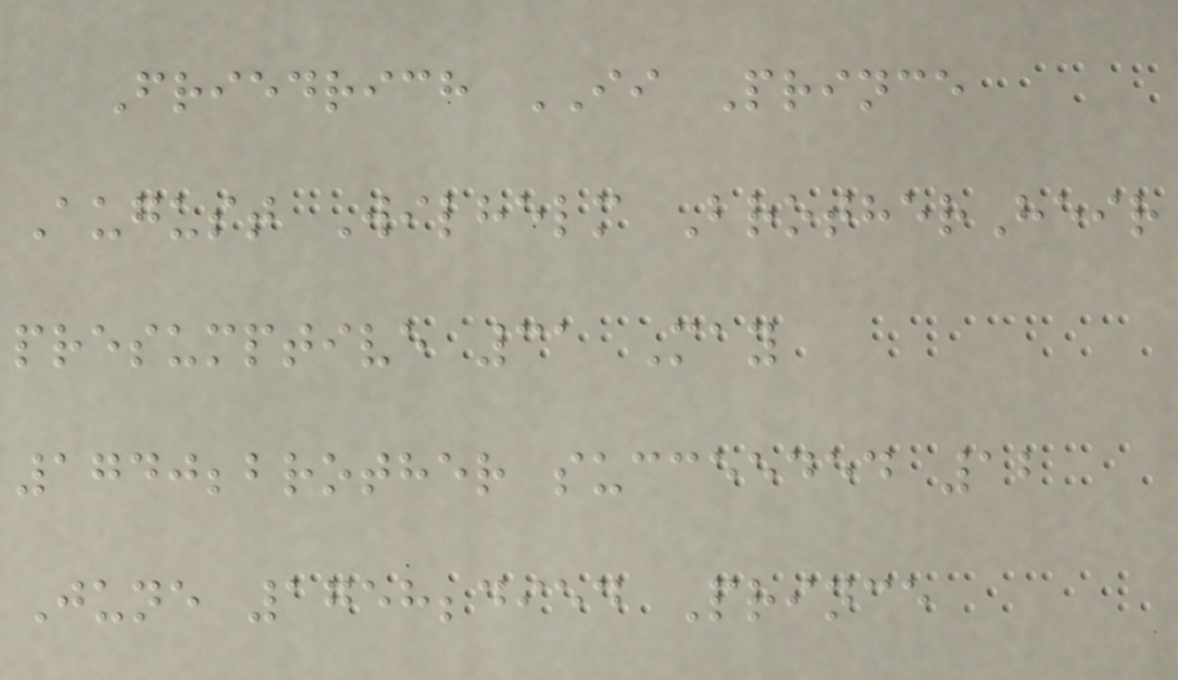Friedrich II Prince
August Wilhelm BrotherHeir
presumptive 31 May
1740;brother succeeded 12
June 1758;died Prince
